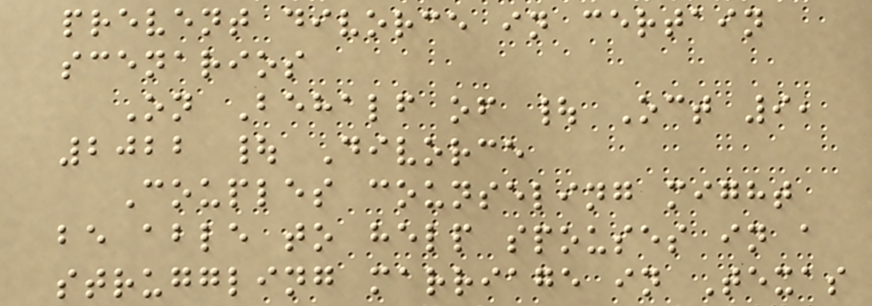prevent divorce in certain
scenarios
On Behalf of | Oct 9,
2022 | Divorce
Couples counseling might
be able to help spouses in a
struggling marriage in Texas
